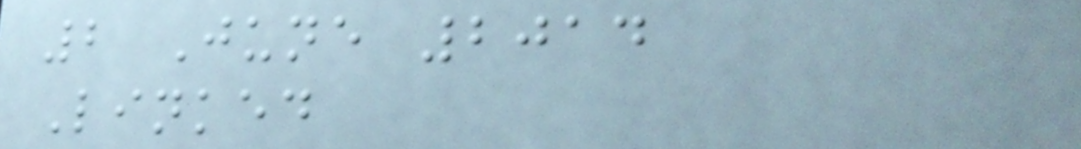2 June 2014
Linked
